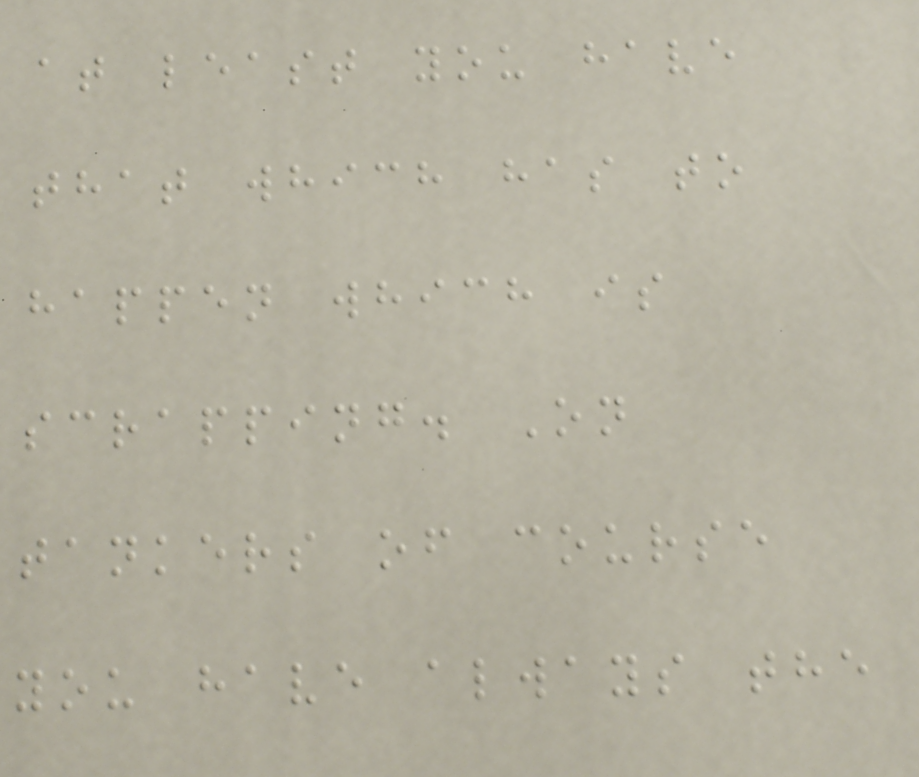at least you have
that which has to
happen which is
scrapping. On
tankers of course
you have always the
